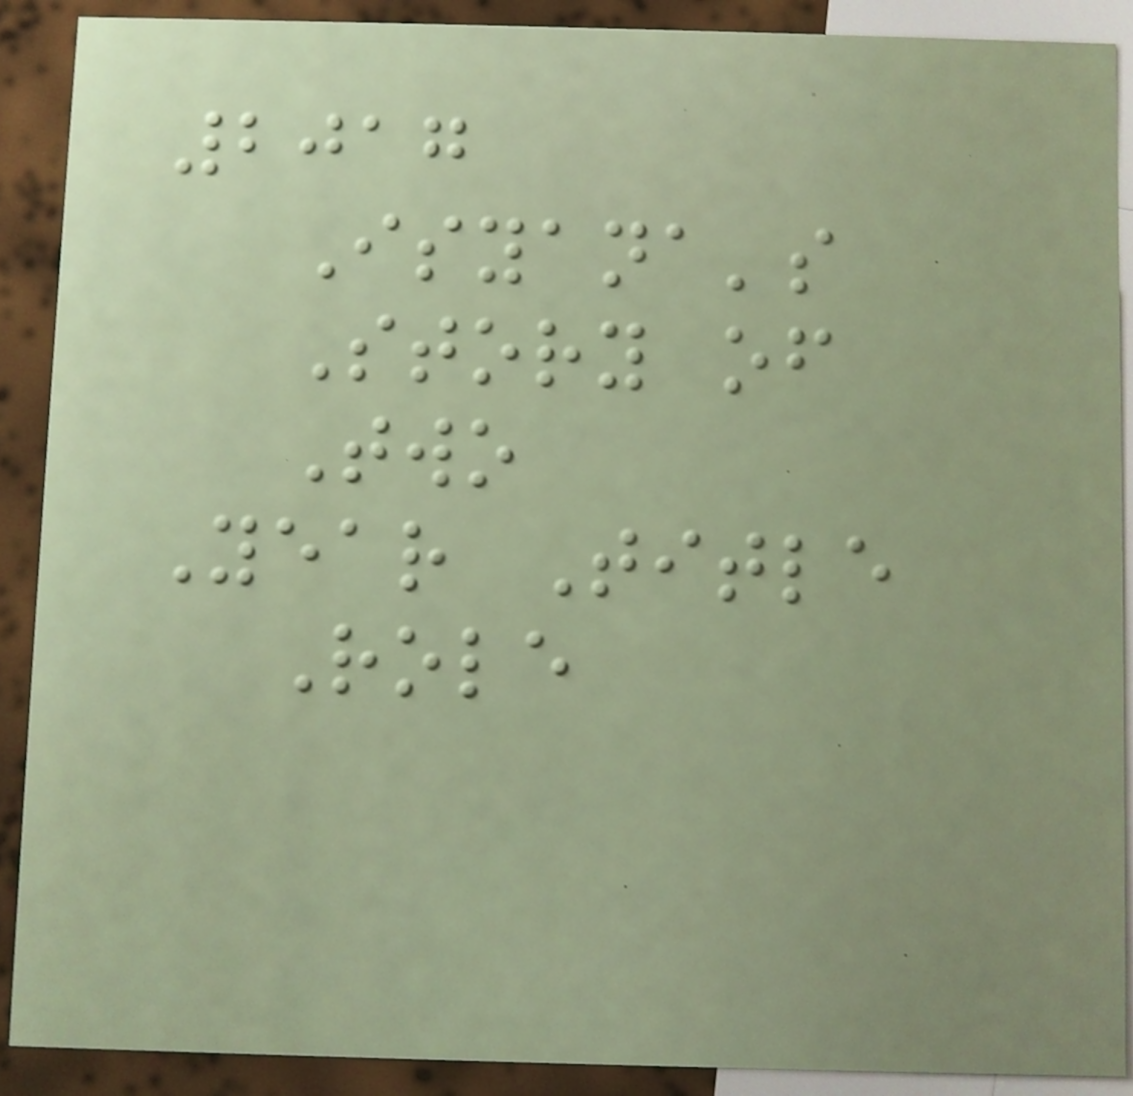2017
Isyana's
Story of
Two
Year Title
Role
